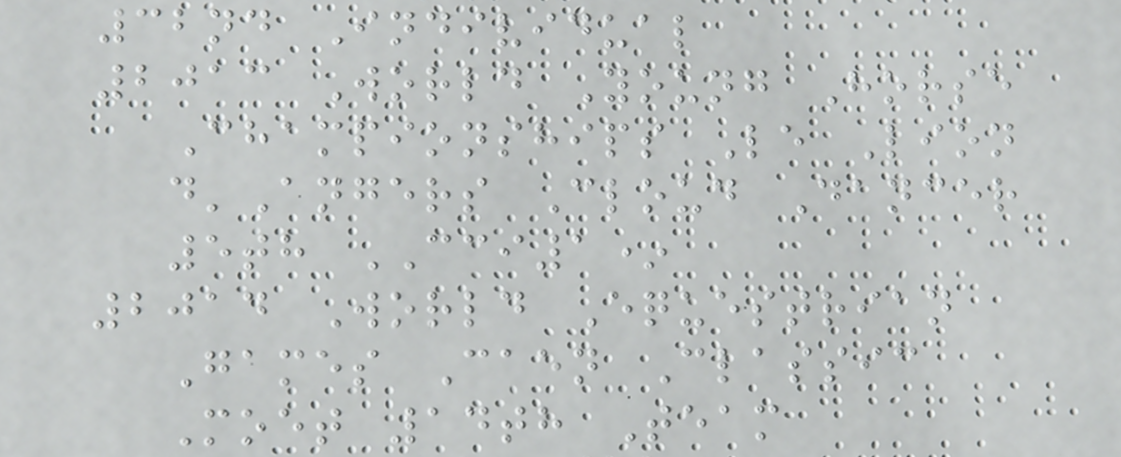32nd Individual
2013 World Young Horse
Championships Le Lion
d'Angers Cloud Dancer
5th CCI1*
2014 World Equestrian
Games Caen Classic
Moet 14th Team
